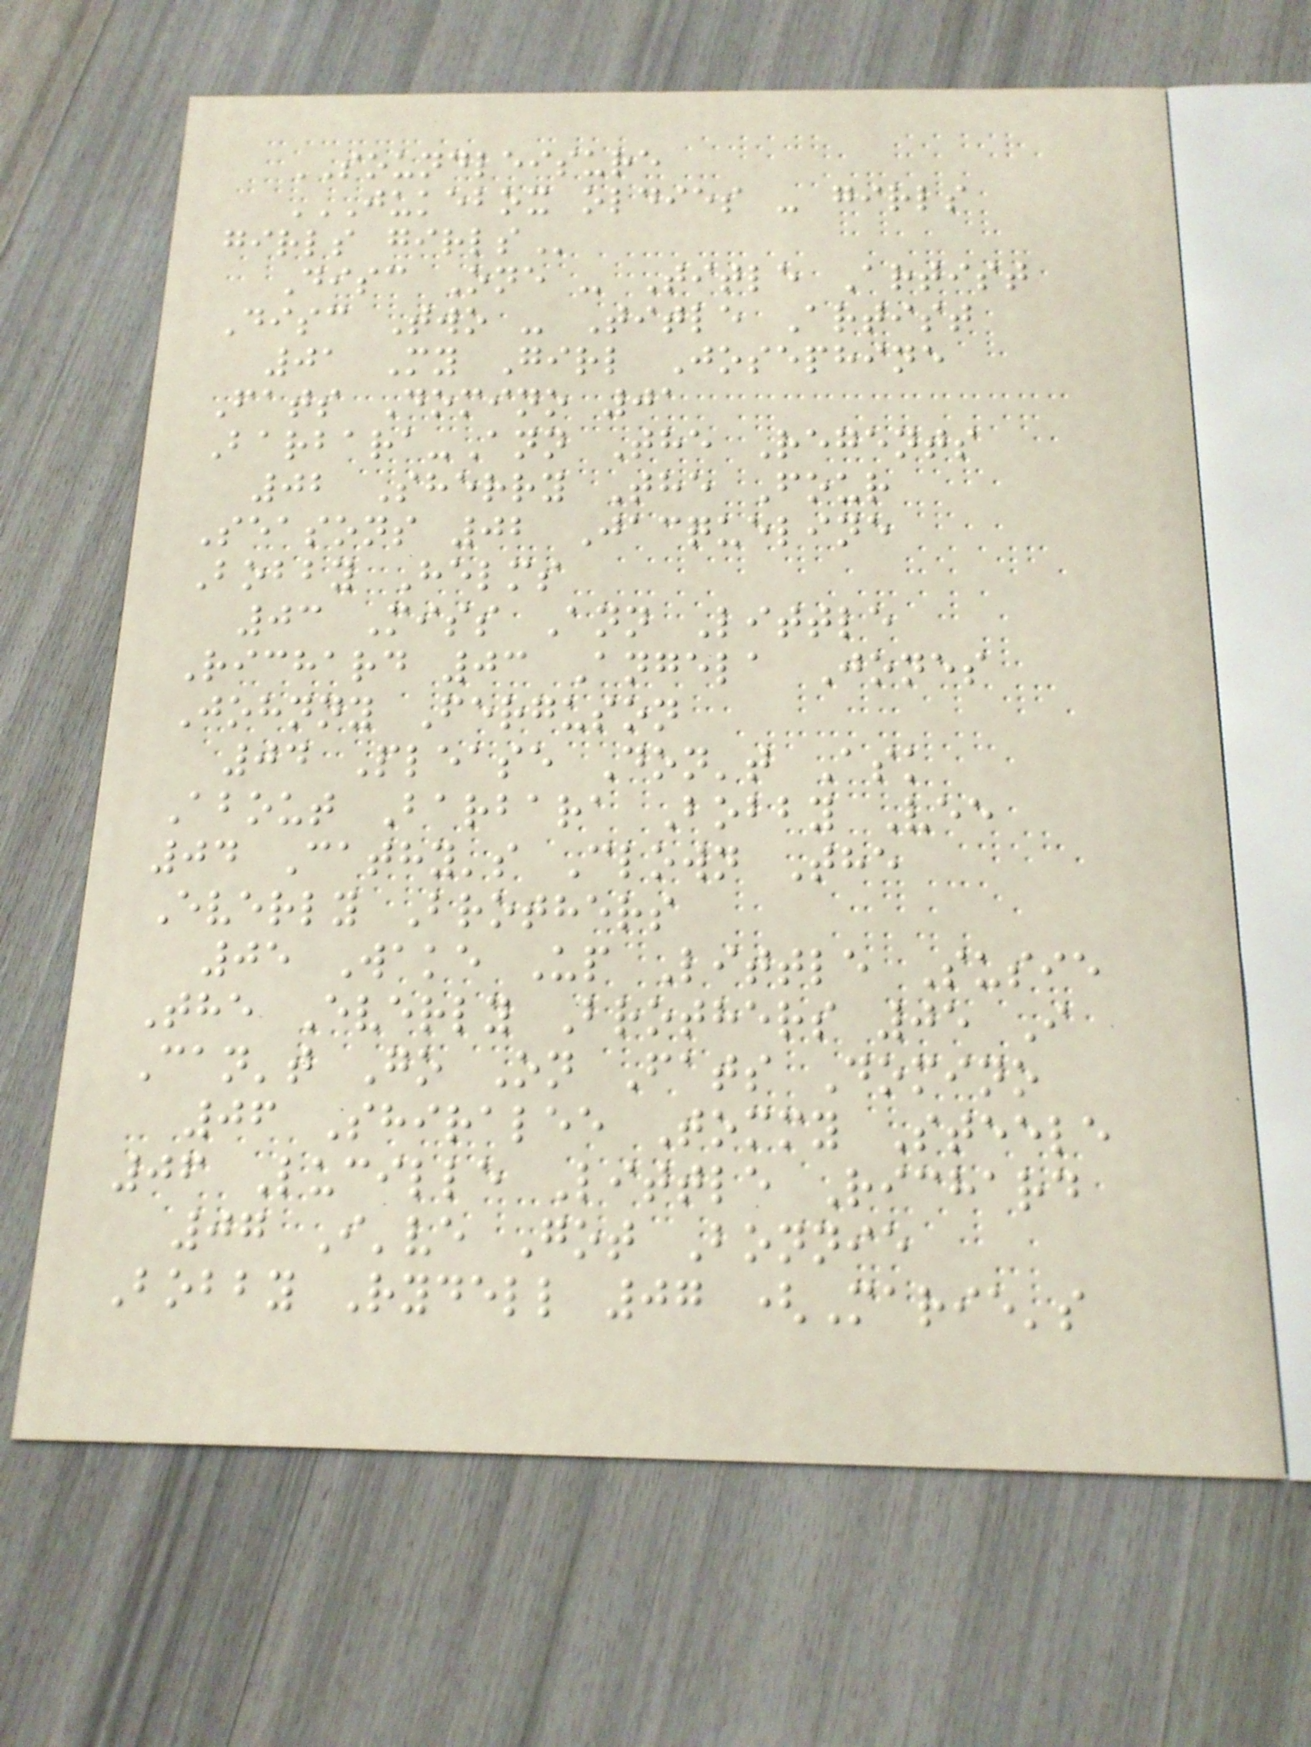SOUNDLEISURE
JUKEBOX OLDIES - GIRLS
GIRLS GIRLS
Disc One - Title Artist
Disc Two - Title Artist
01 My Girl Josephine
Fats Domino 01
Barbara-Ann The Regents
02 Sherry The Four
Seasons 02 Jacqueline
Bobby Helms
03 Miss Ann Little
Richard 03 Angela Jones
Johnny Ferguson
04 Please Don't Ask
About Barbara Bobby Vee
04 Cathy's Clown The
Everly Brothers
05 Wake Up Little Susie
The Everly Brothers 05 I
Can't Go On Fats Domino
06 Shiralee Tommy Steele
06 Lucille Little Richard
07 I've Got Bonnie
Bobby Rydell 07 (Marie's
